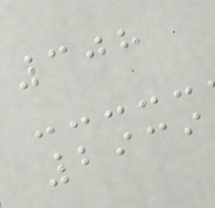308
2939
